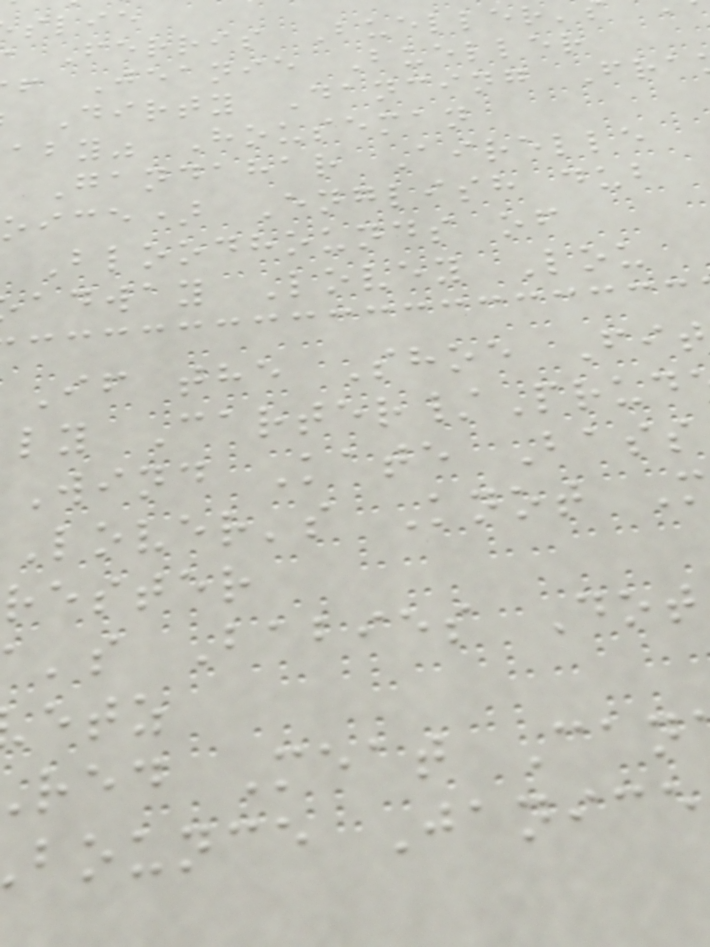slie
Ferris Bueller
f Jeanie Bueller
Dirty Dancing Fra
aby" Houseman
Gandahar Airelle
oice) English dub
Bloodhounds of
adway Lovey Lou
If the Shoe Fit
ly Carter/Prud
Wind Kate Bass
Lover's Knot
rester
's Babies Dot
red Meat Can
bounce Janice
